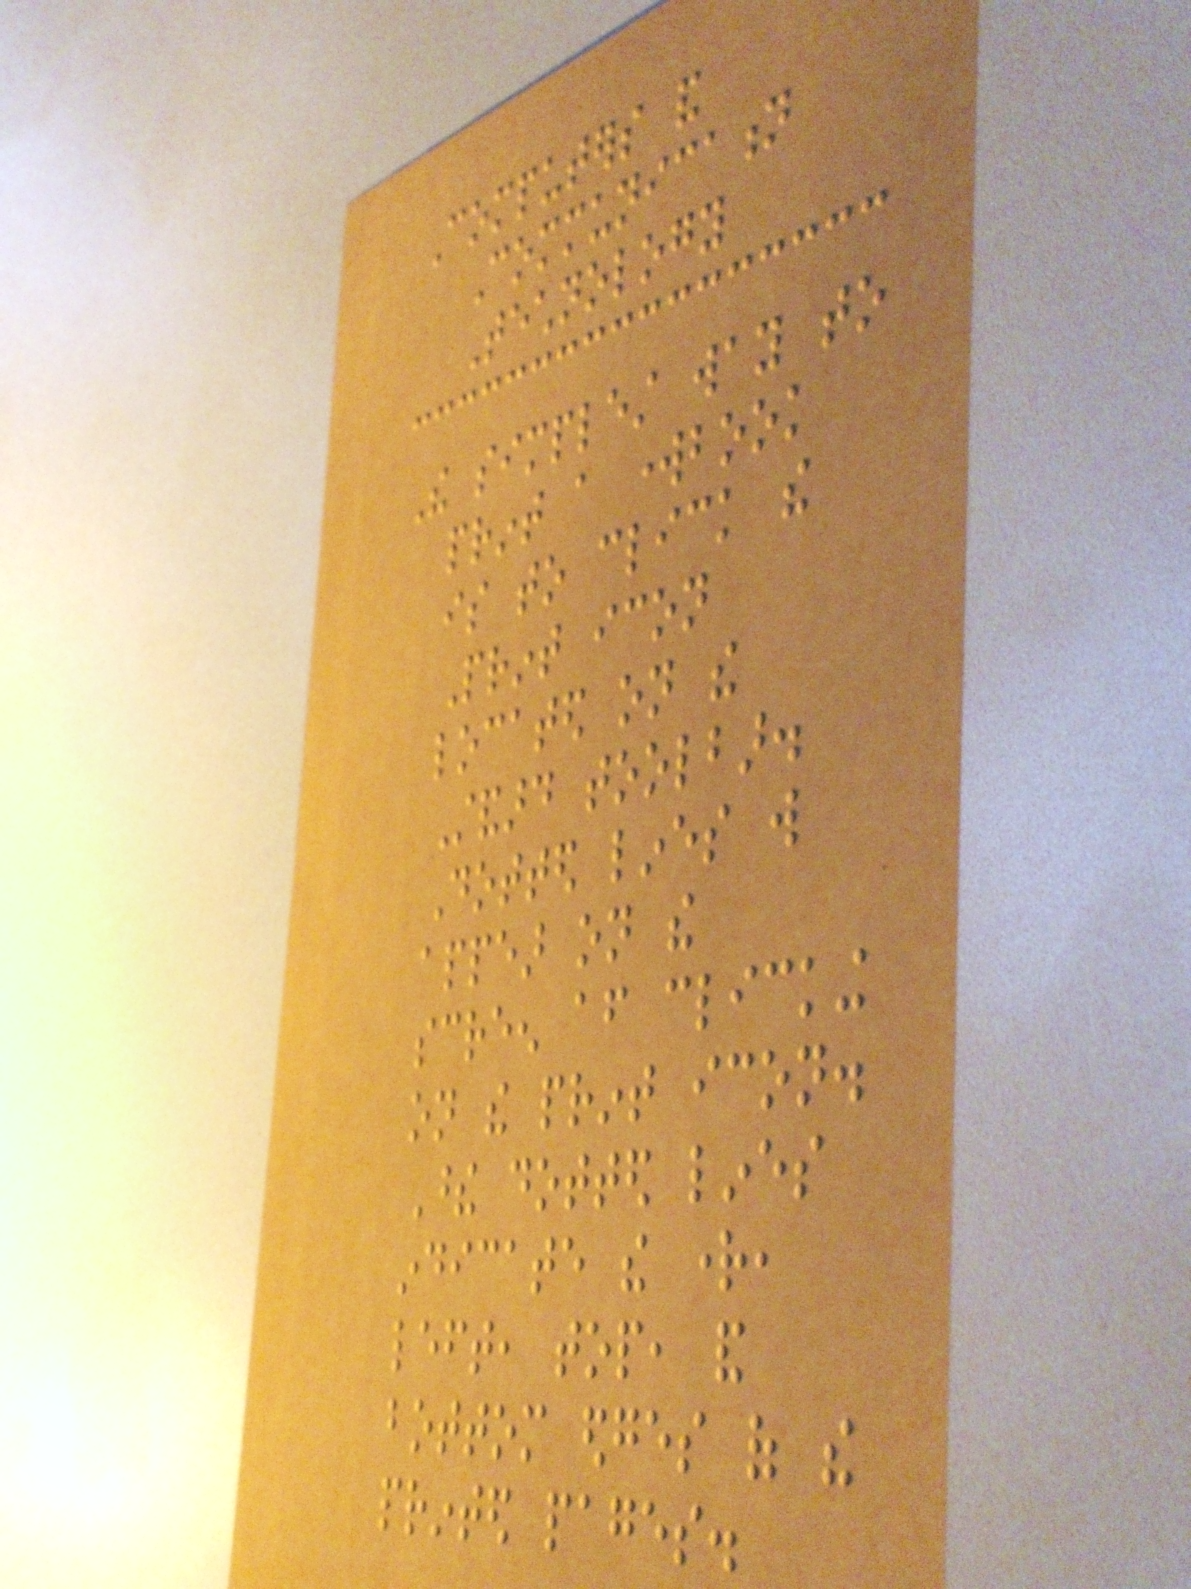Computers and
Communication
Technology
The simplest way to
print a workbook
is to click the
Print icon
located on the
Standard toolbar.
Dotted lines will
appear on the
screen after clicking
on the print icon.
These dotted lines
indicate the right,
left, top, and
bottom edges of the
printed pages.
